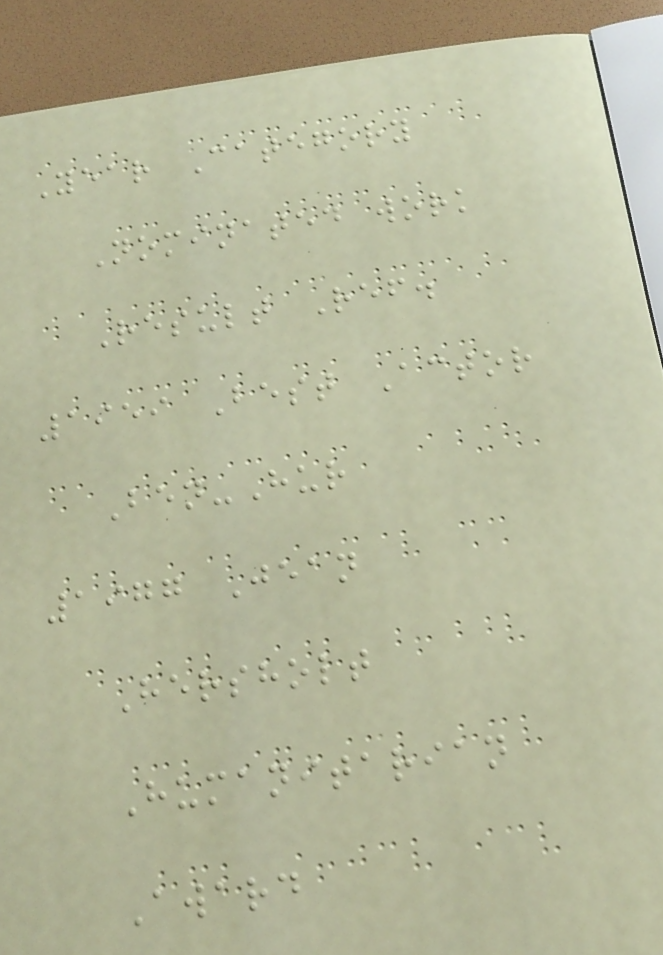Year Category
Nominated work
Result Ref.
1959 Best Actor
Ben-Hur
1977 Jean
Hersholt
Humanitarian
Award
